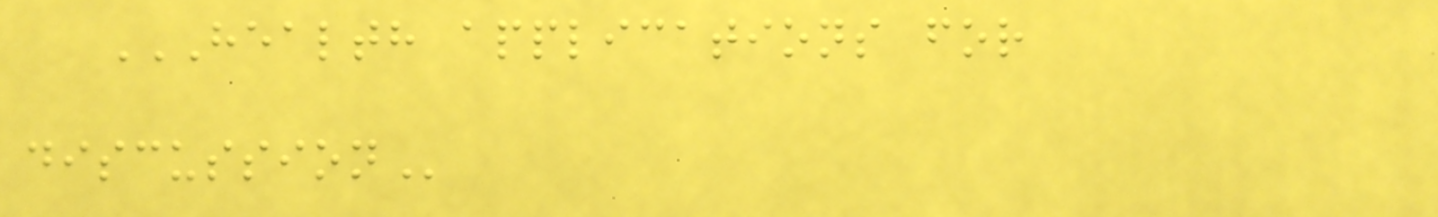HEALTH APPLICATIONS FOR
DISCUSSION
